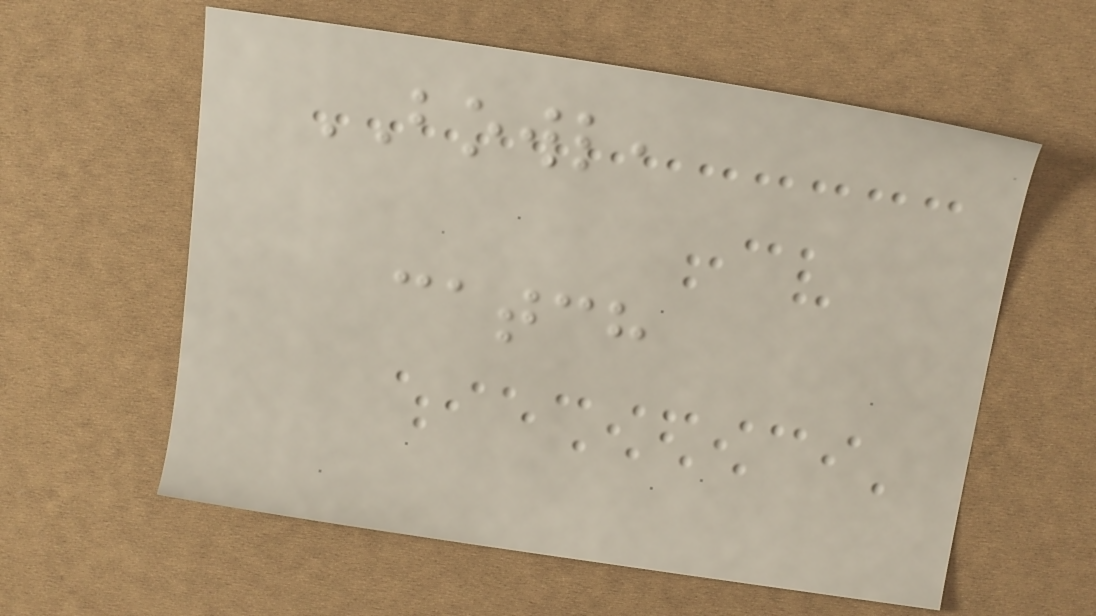BOWL,
catch
